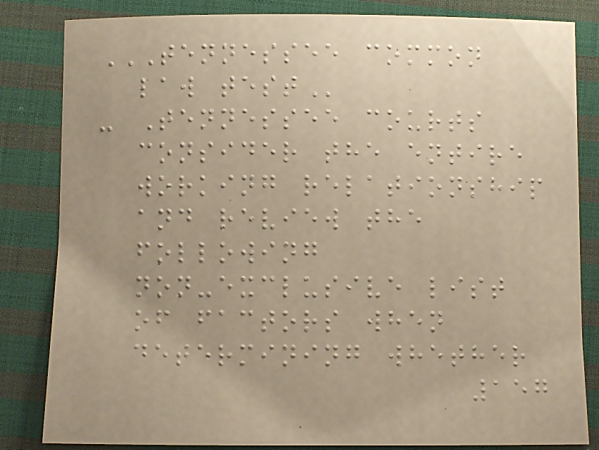TENNESSEE COMMON
LAW TEST
- Tennessee courts
consider the entire
working relationship
and review the
following
non-exclusive list
of factors when
determining whether
157
